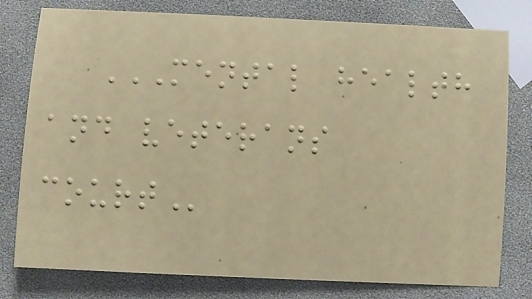MENTAL HEALTH
AND VETERANS
COURT
